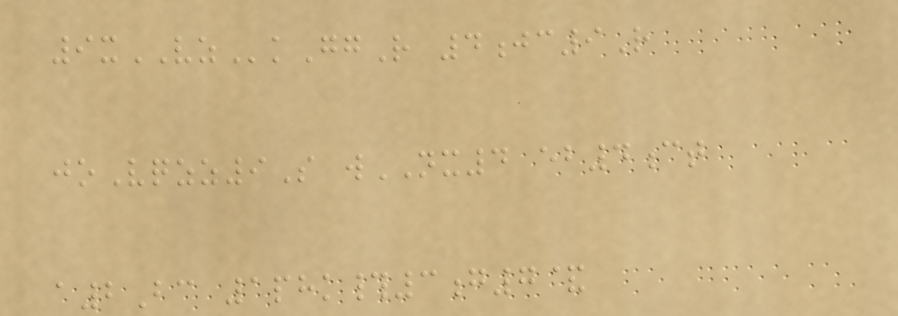9xVZkGgR 4jc9R
joVqzz9S wNX4 eb4ct
a2Bc 1phk#3g7&
